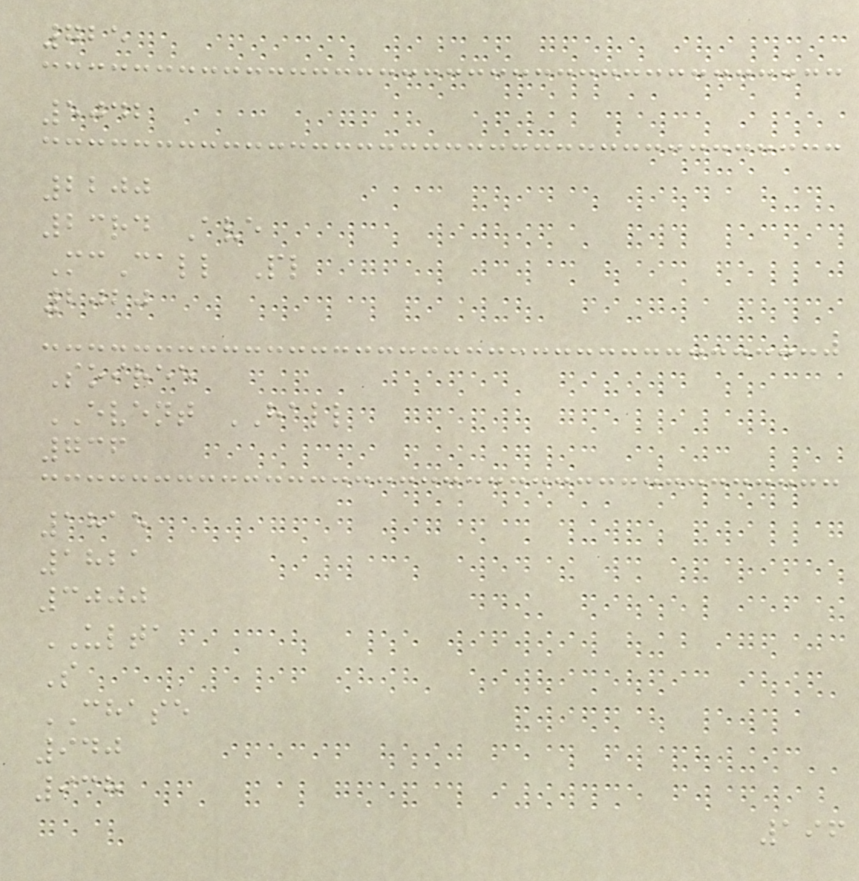725
5042
2200
23rd Ave
McCall Pl
2020
Soiree
EVENT HALL
736
1815
1821
3000
ULTA
S
CHASE
940
938
196
